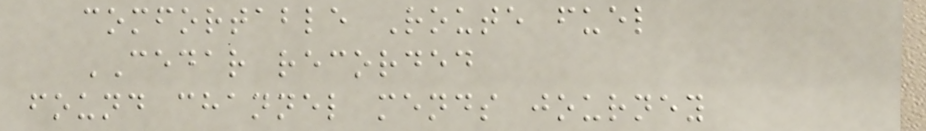comfortable Route fuel
CEDAR recorded
found channel mends journey
